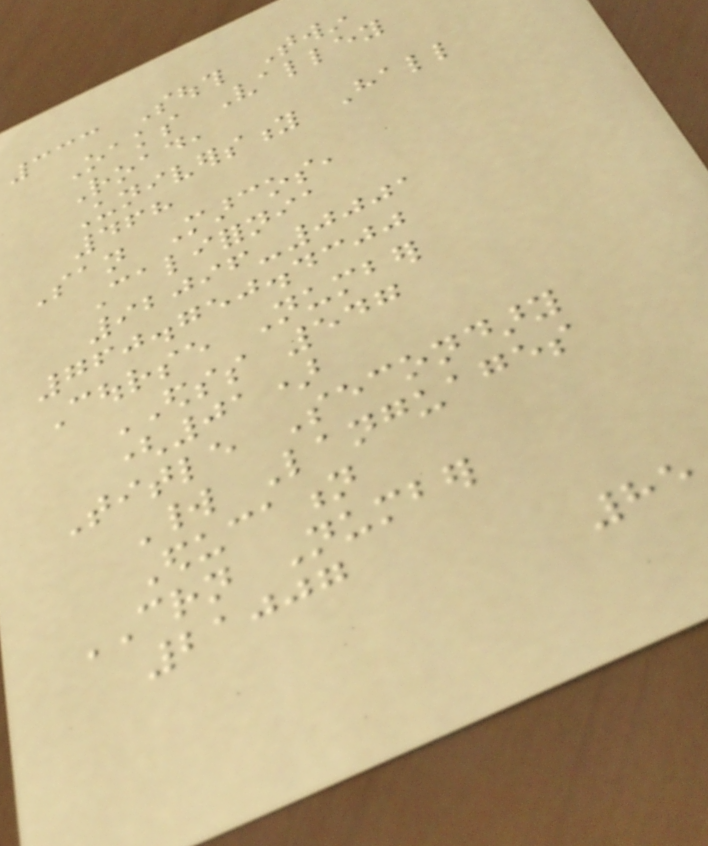333 South Twin
Oaks Valley
Road,
University Hall
468
San Marcos,
California
92096-0001
760.750.4300
Course Number
EDSS 547
(01)
Title Secondary
World Languages
Education
CRN Number
21007
85
